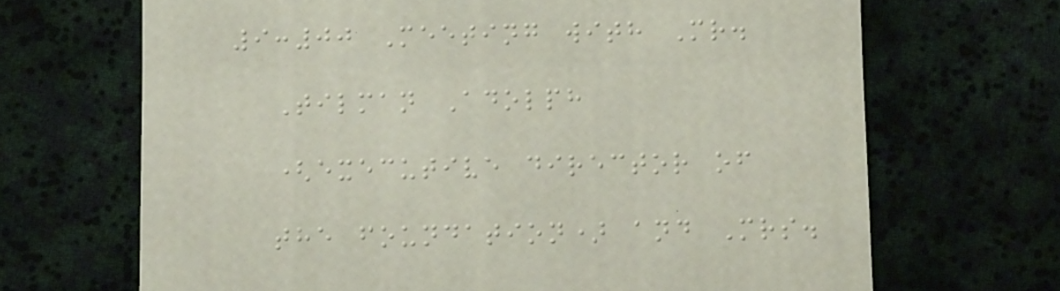9:00 Meeting with Mr.
Tilman Adolph
(executive director of
the foundation) and Mrs.
